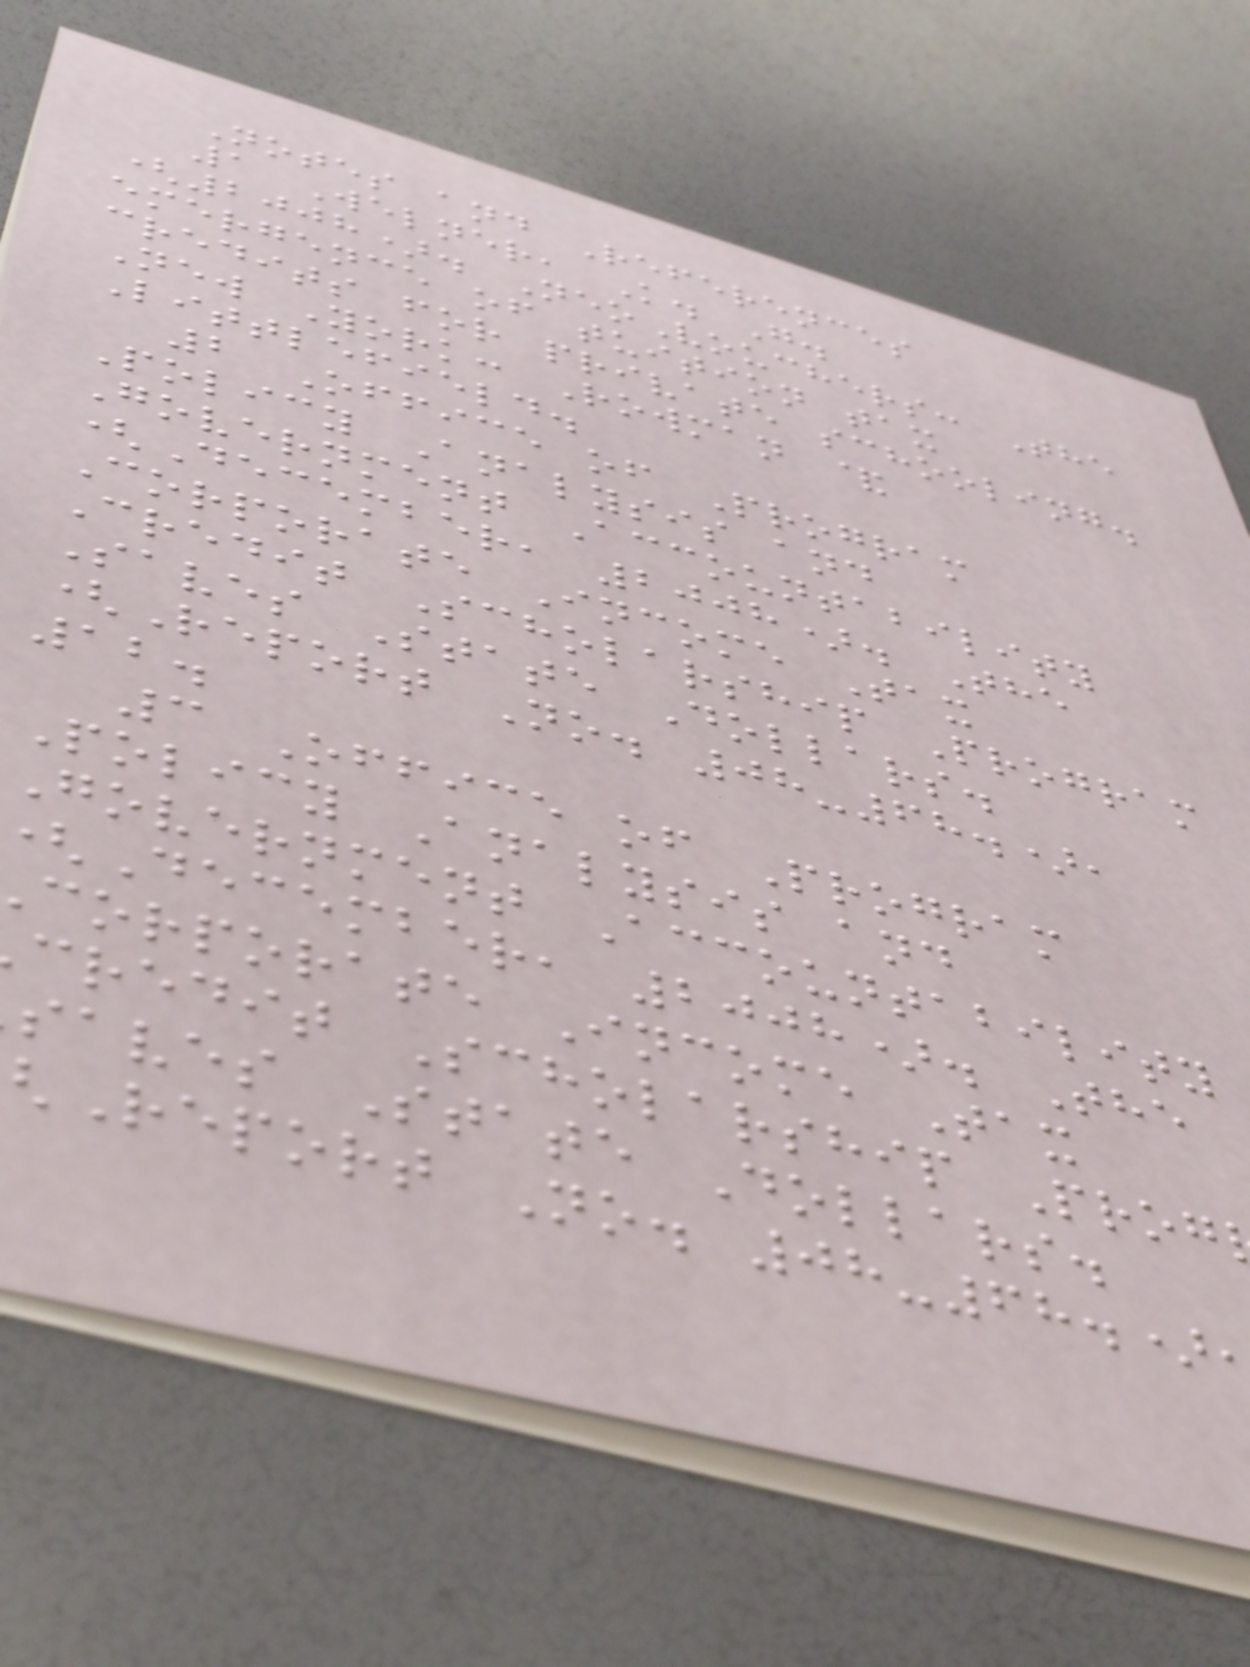Notes and References
1 Welner, K. G.
(2008). NeoVouchers: The
emergence of tuition tax
credits for private schooling.
New York: Rowman &
Littlefield.
2 Office of Program
Policy Analysis and
Government Accountability
(December, 2008). The
Corporate Income Tax
Credit Scholarship Program
Saves State Dollars.
(Report No. 08-68.),
12.
3 Office of Program
Policy Analysis and
Government Accountability
December, 2008). The
corporate Income Tax
credit Scholarship Prog
saves State Dollars.
Report No. 08-68.)
